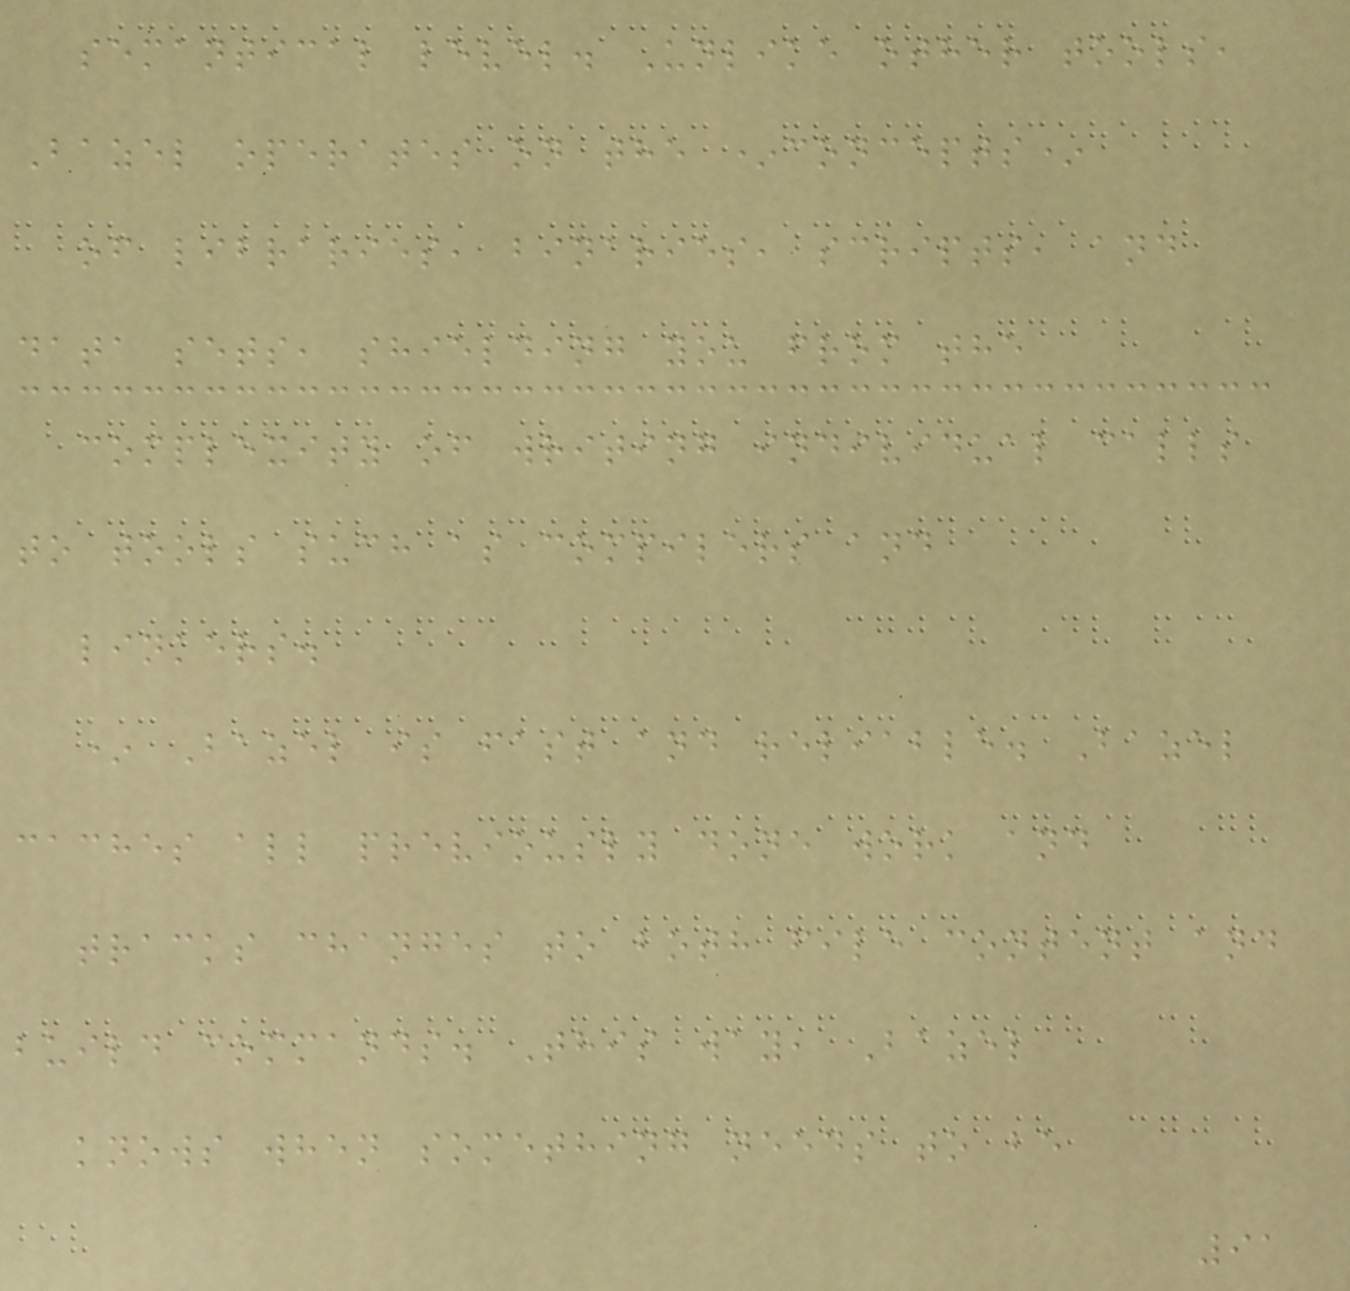semantical level. Unlike other tools,
Bazel operates on the *concepts*
of libraries, binaries, scripts, and
data sets, shielding you from the
complexity of writing individual calls
to tools such as compilers and
linkers.
* Bazel is fast and reliable. Bazel
caches all previously done work and
tracks changes to both file content and
build commands. This way, Bazel
knows when something needs to be
91
